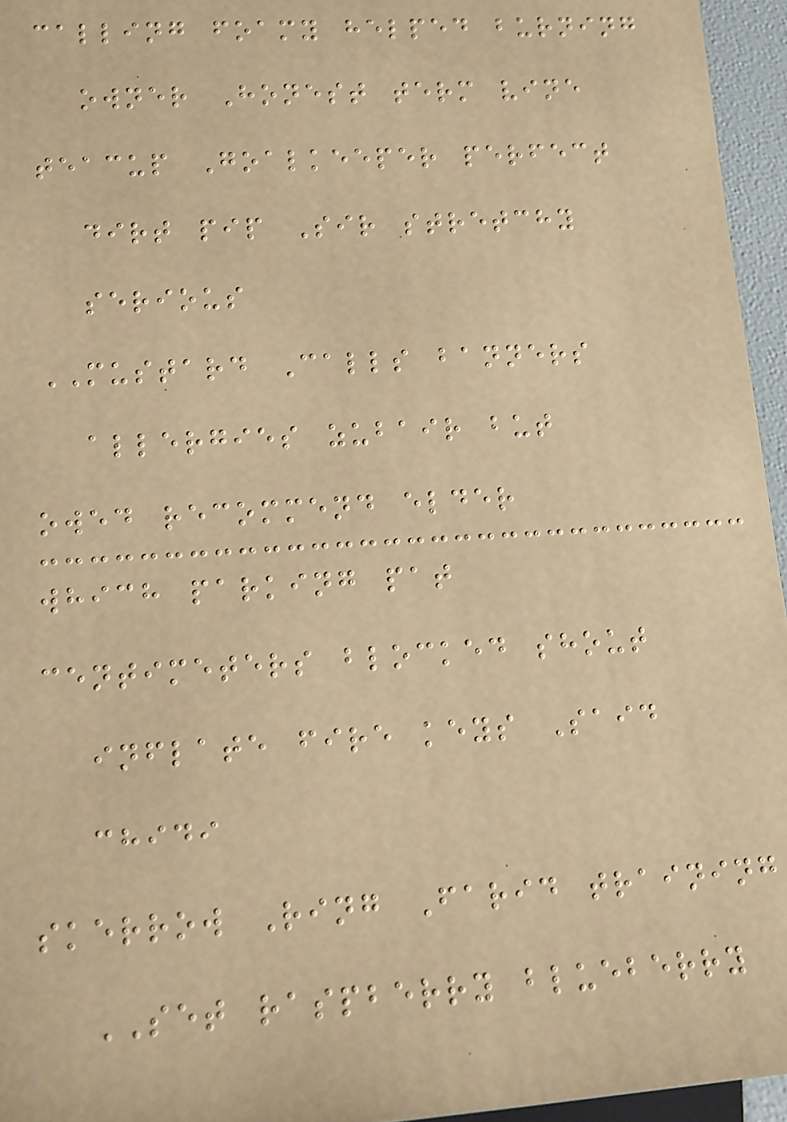calling foamy helped burning
owner Honest term vine
teacup Goalkeeper perfect
dirt pip Sir stretchy
serious
MUSTARD Calls banners
allergies zubair but
owed recommend elder
which parking pat
centimeters blocked shout
inflate fire keys Said
chidi
skerrow Ring Farid training
SET raspberry blueberry
